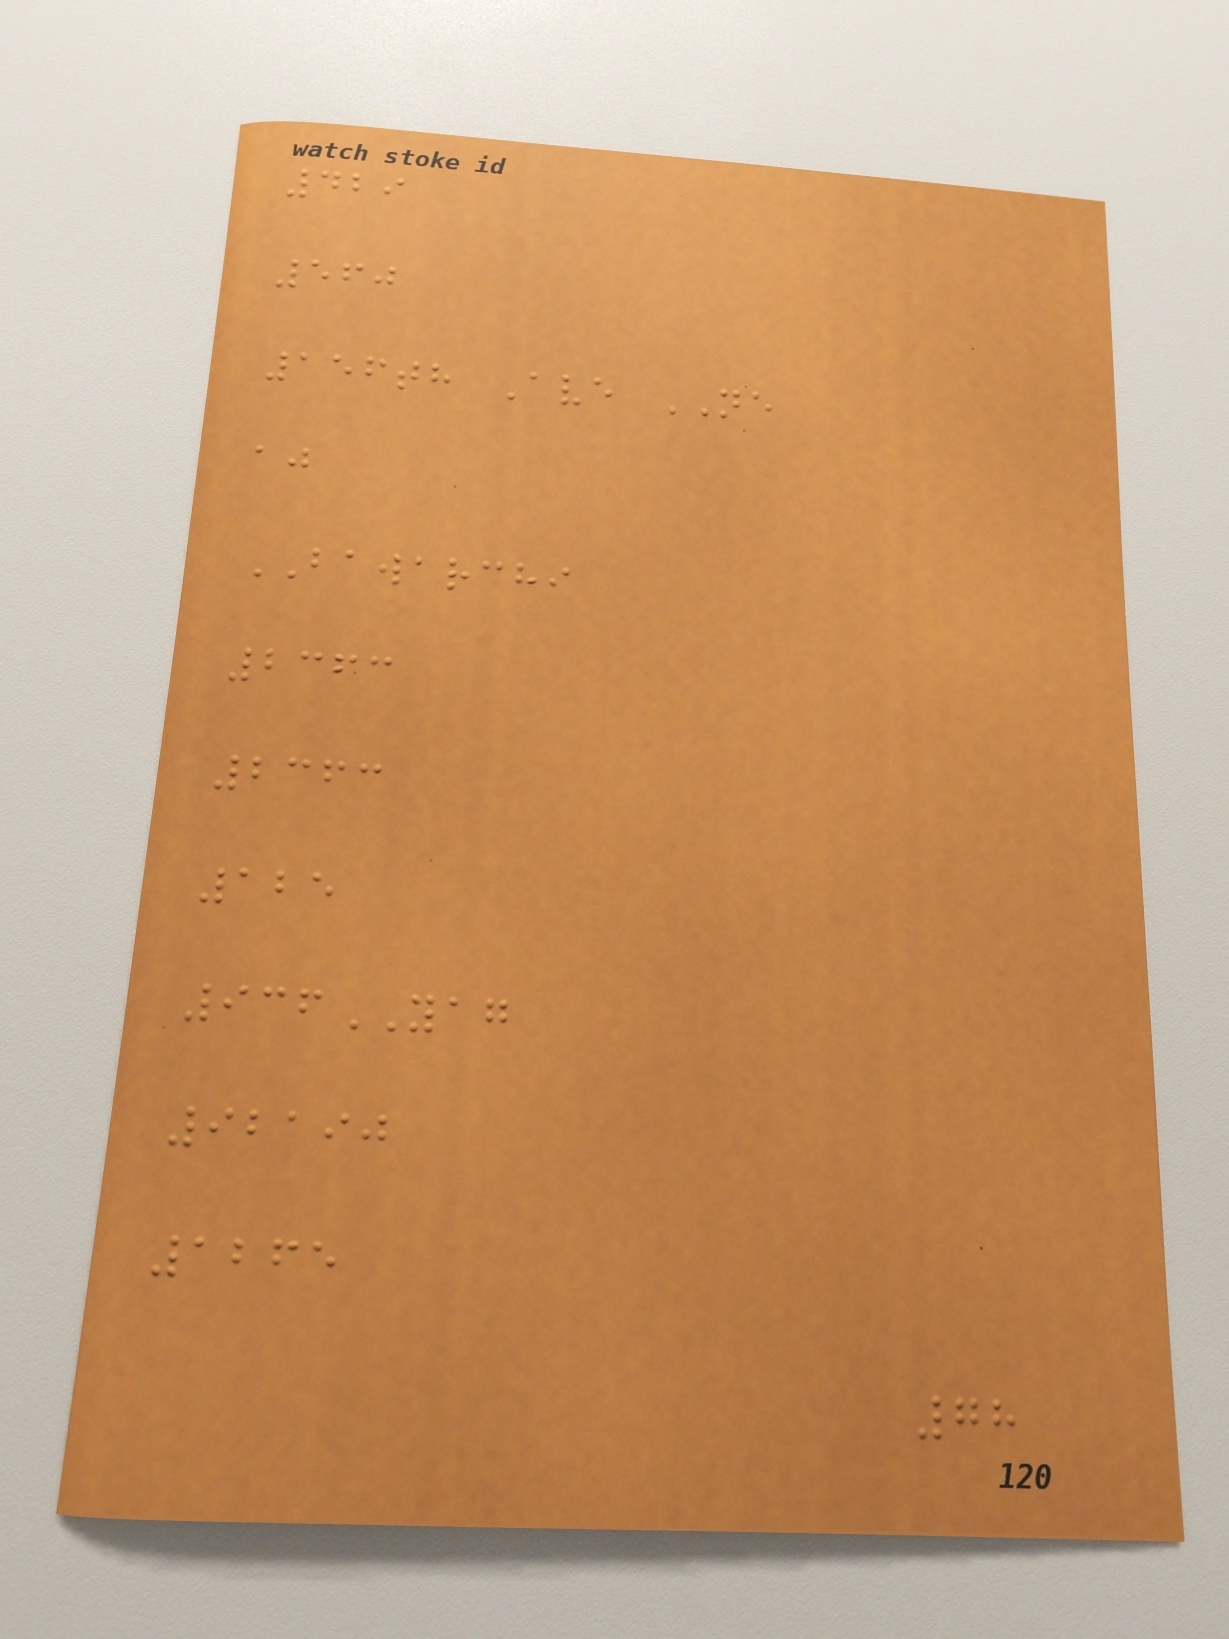429
560
156th Ave NE
aj
BAWARCHI
2363
2363
125
936YAG
92190
1265
78
